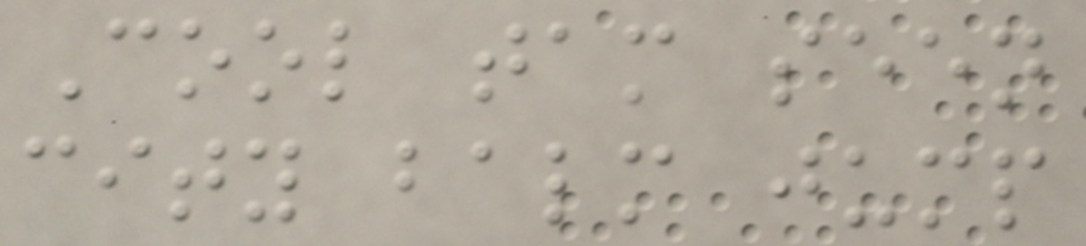Cool tam seen
city balm jump
